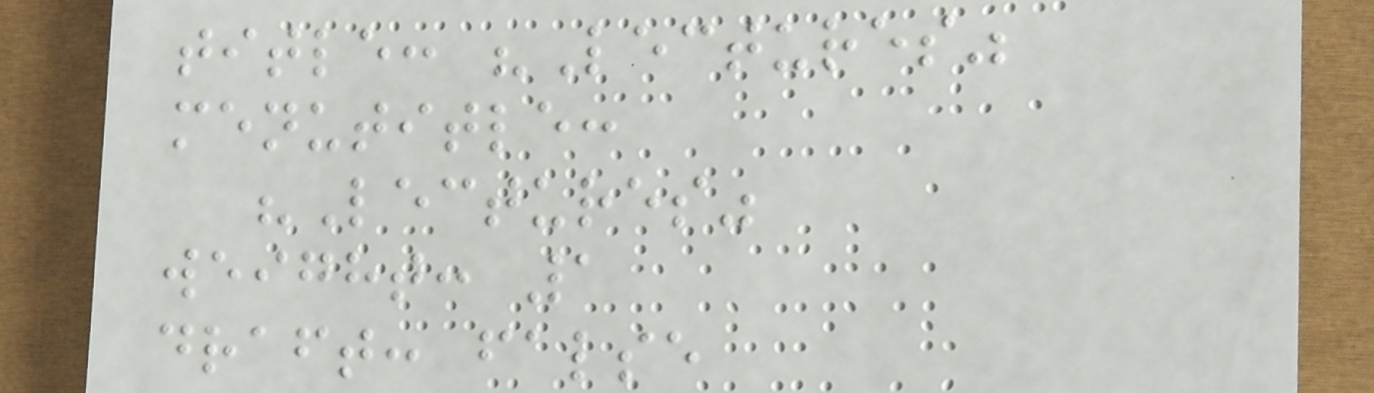title: "Lectures"
menutitle:
"Lectures"
weight: 1
draft: false
